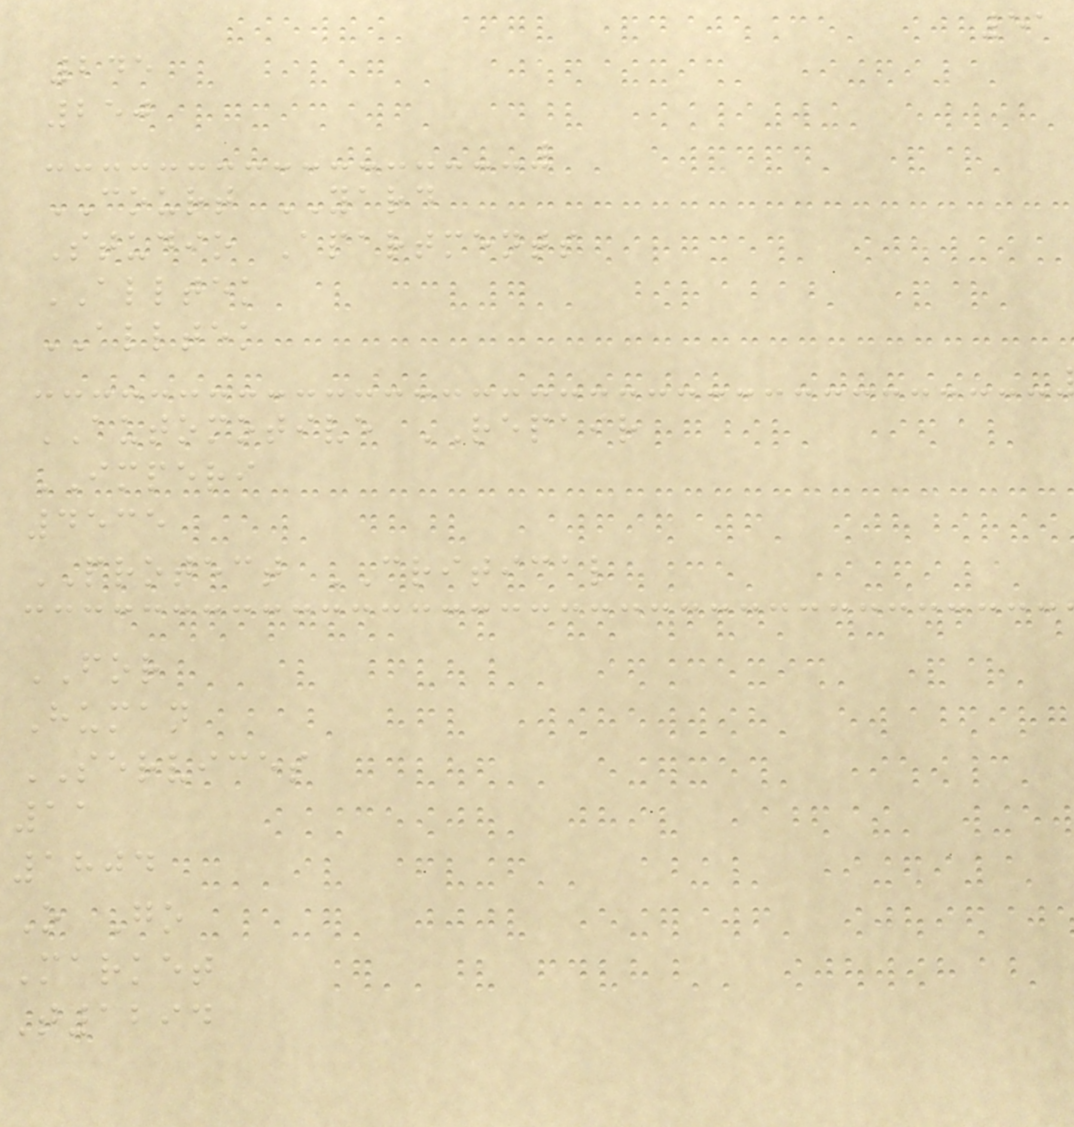51
245
250
COURT YARD
Studio Apartments
ALLTEK
ALLTEK
AUTOMOTIVE REPAIR
IMPERI
4535
PROTECT CRITICAL
FOR
Human
SERVICES
11
1804
O Go
Market
T1294
